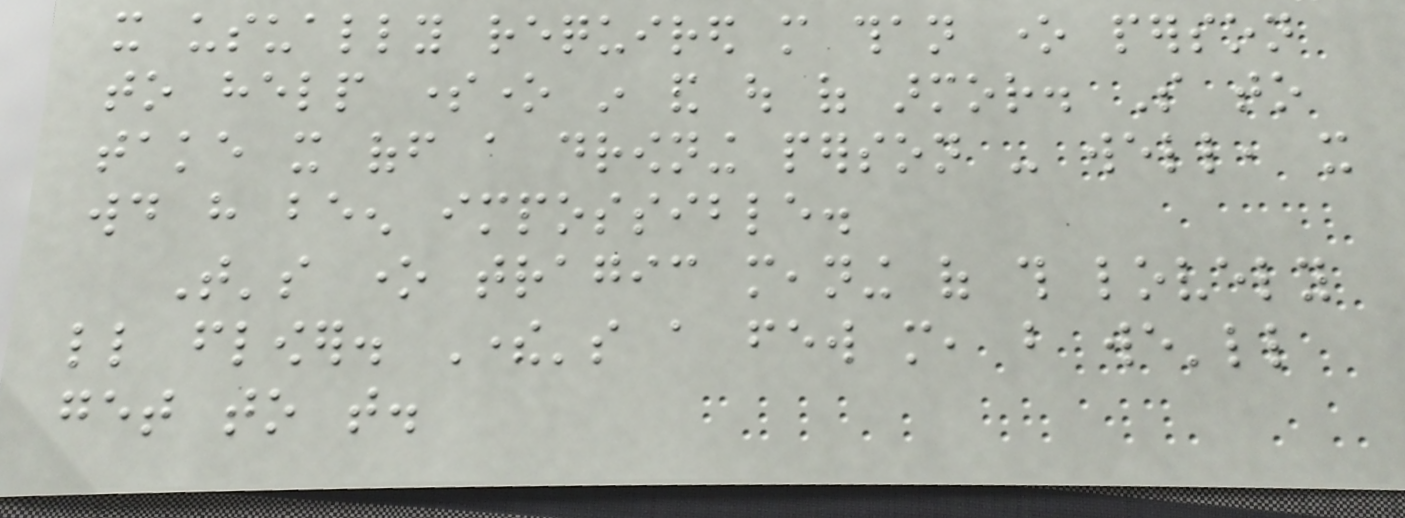it usually required more than one person
to help someone in and out of armor. So to
take it off a drowning person - well, it
would have been impossible.
That's one tragic meaning of this lovely
little flower. There's a few more, but we'll
get to that.
